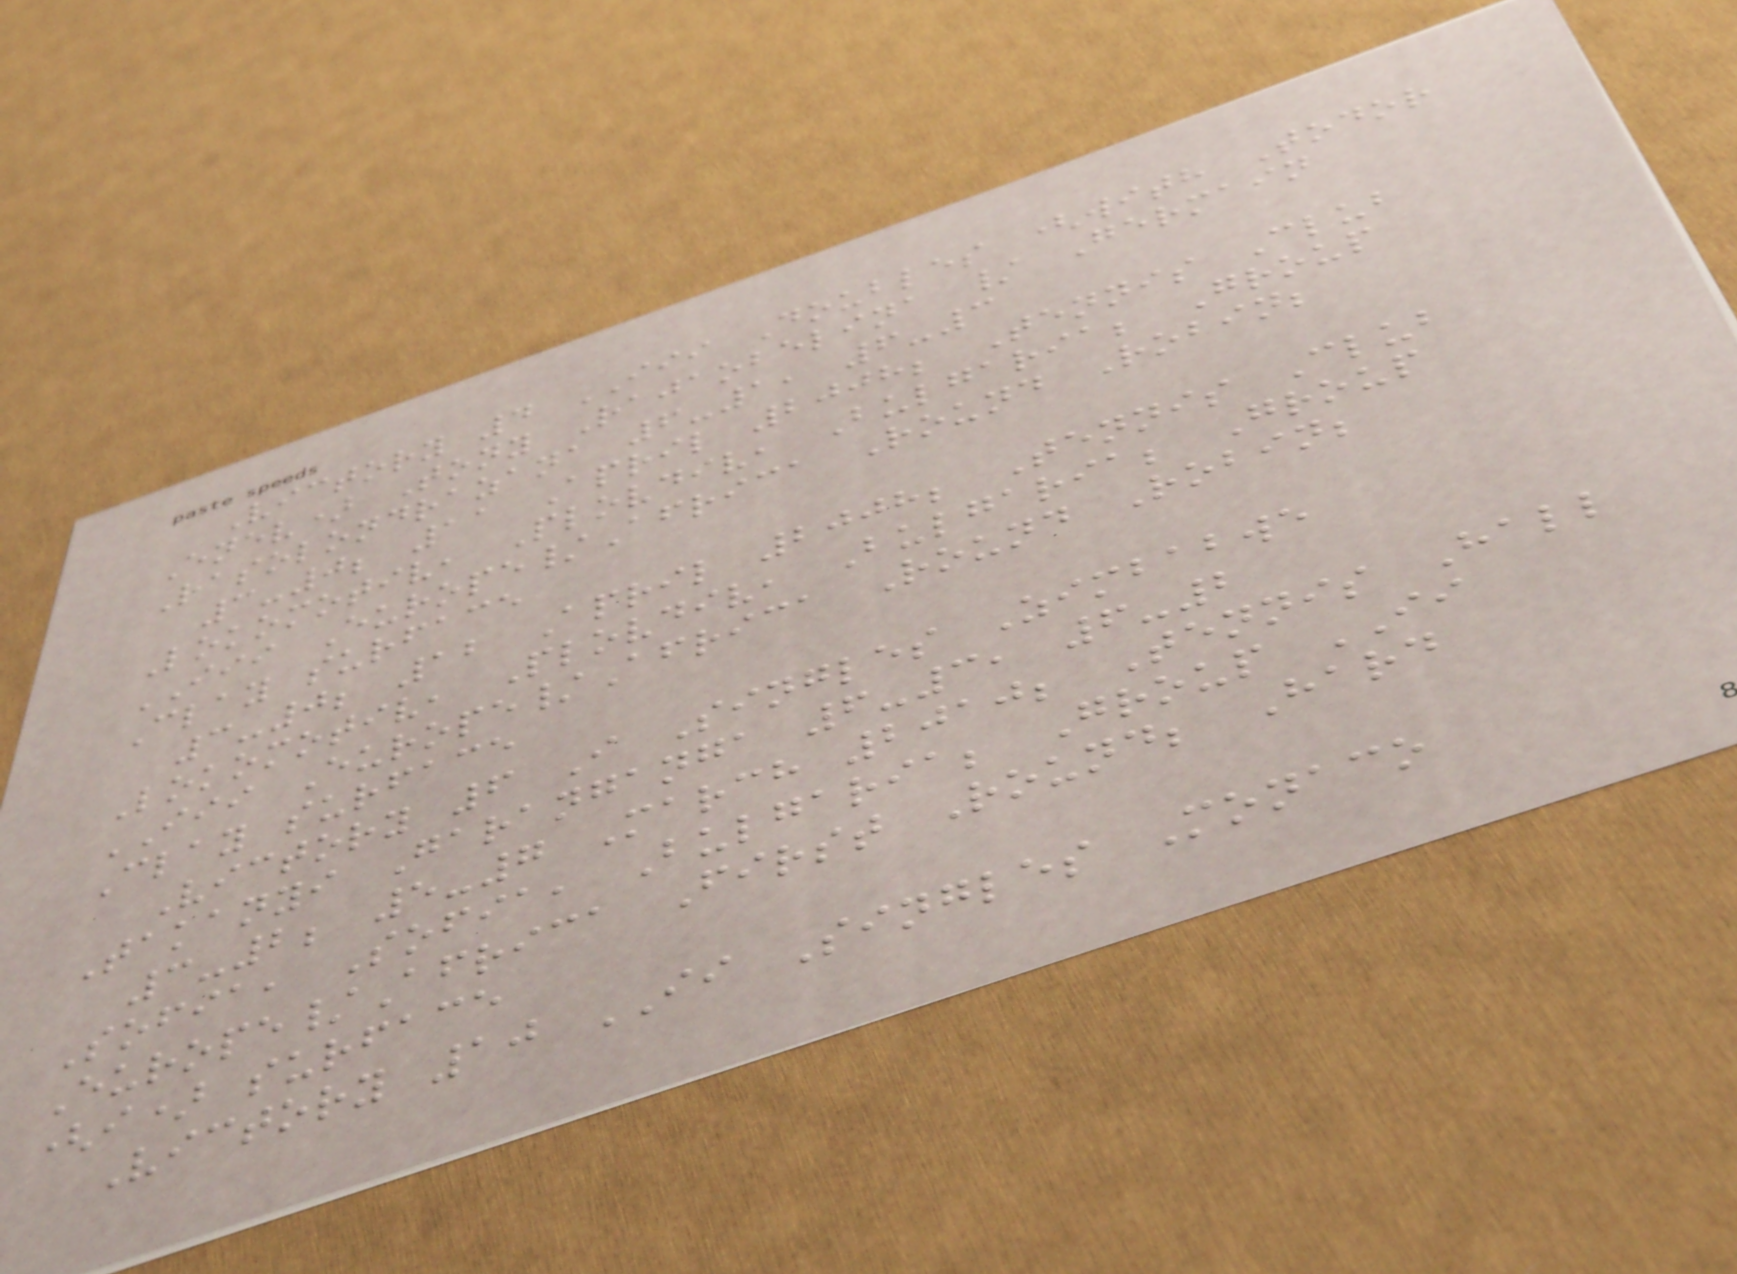Victory 4 III Doubles (with Todor
Enev) Tony Rajaobelina / Germain
Rasolondrazana 6-1, 6-3
3-0; 11 April 2008; Tennis Club
Lokomotiv, Plovdiv, Bulgaria; Group
III Europe/Africa Round Robin;
Clay surface
3-0; 12 April 2008; Tennis Club
Lokomotiv, Plovdiv, Bulgaria; Group
III Europe/Africa Round Robin;
Clay surface
Victory 6 I Singles Zimbabwe
Takanyi Garanganga 6-3, 6-2
3-2; 5-7 March 2010; Tennis Hall
Sofia, Sofia, Bulgaria; Group II
Europe/Africa First Round; Hard
(i) surface
Victory 10 II Singles Monaco
